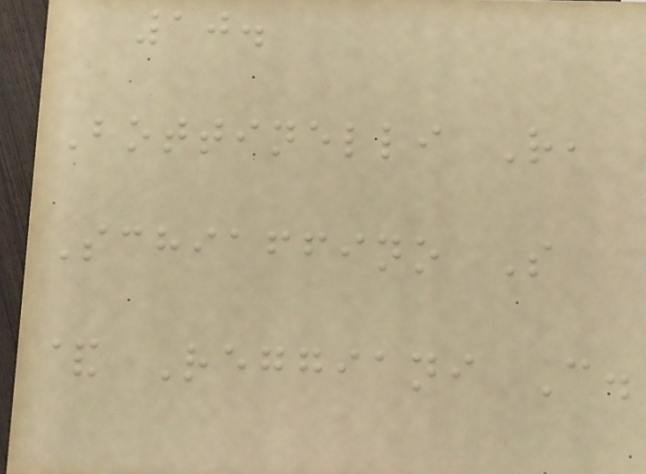10.
Bottinelli R,
Schiaffino S
& Reggiani C.
